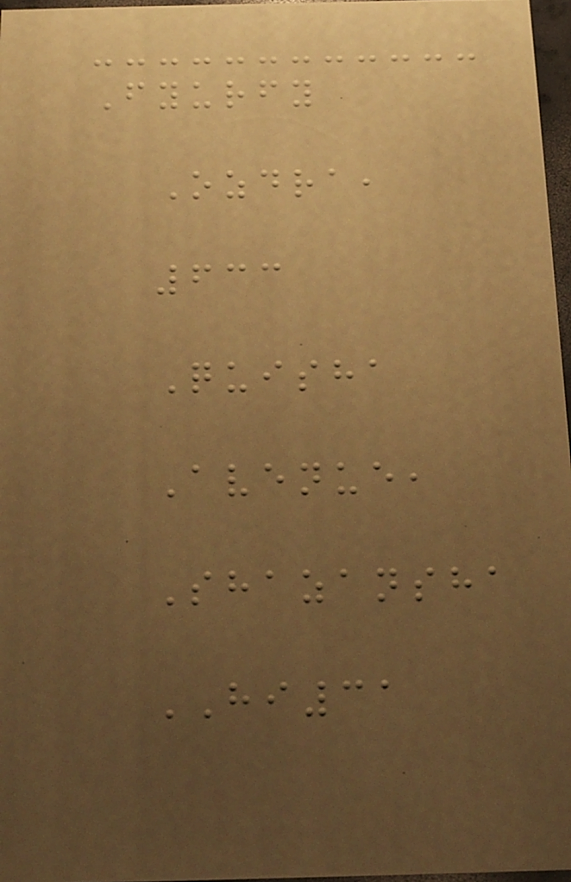Fyurfy
Ozdra,
633
Quisha
Avenue,
Shazansha
HI31
